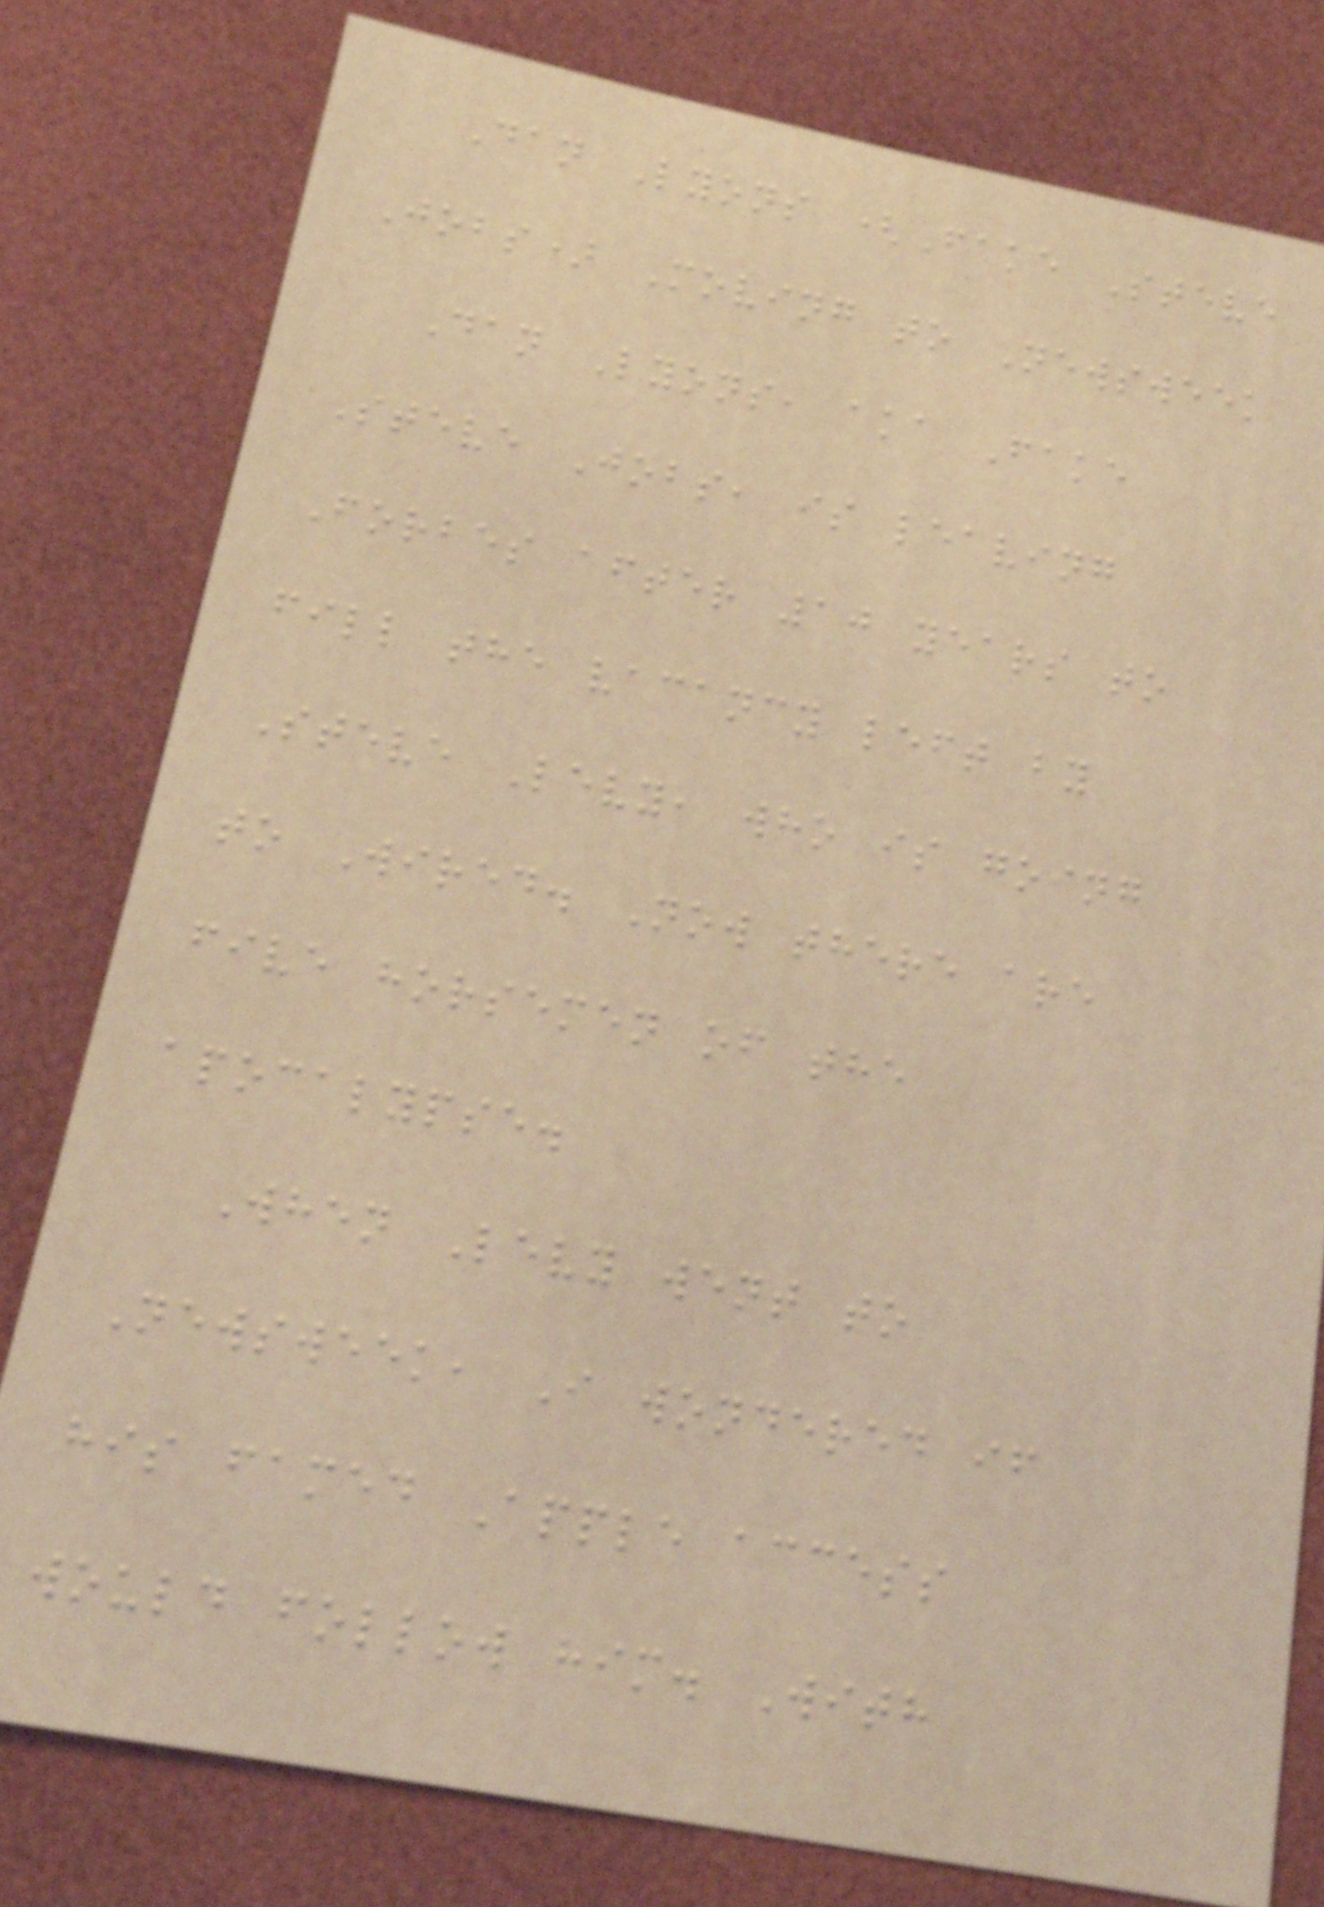Dan Lyons (Fake Steve
Jobs) Moving to Newsweek
Dan Lyons, aka Fake
Steve Jobs, is leaving
Forbes after 10 years to
fill the vacancy left by
Steve Levy, who is going
to Wired. Now there are
five horsemen of the
apocalypse.
When Levy went to
Newsweek, I wondered if
his famed Apple access
would follow him. With
